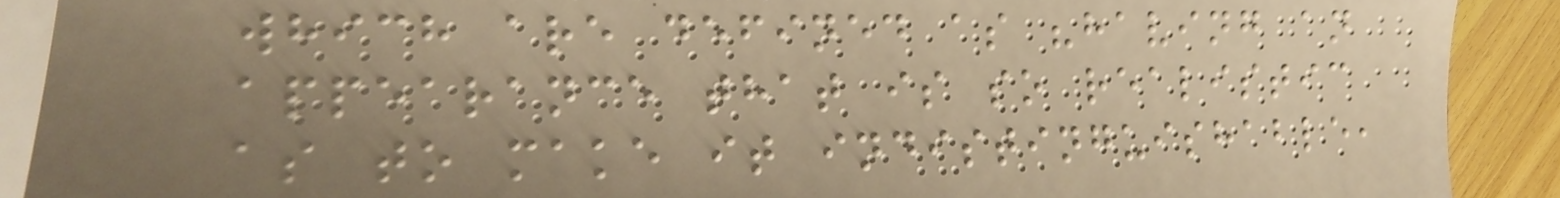which are defined as "having an
appearance that is so realistic
as to make it indistinguishable,
